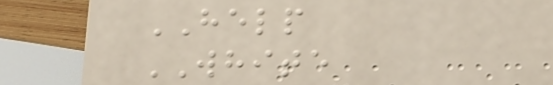HELP
WHITE
